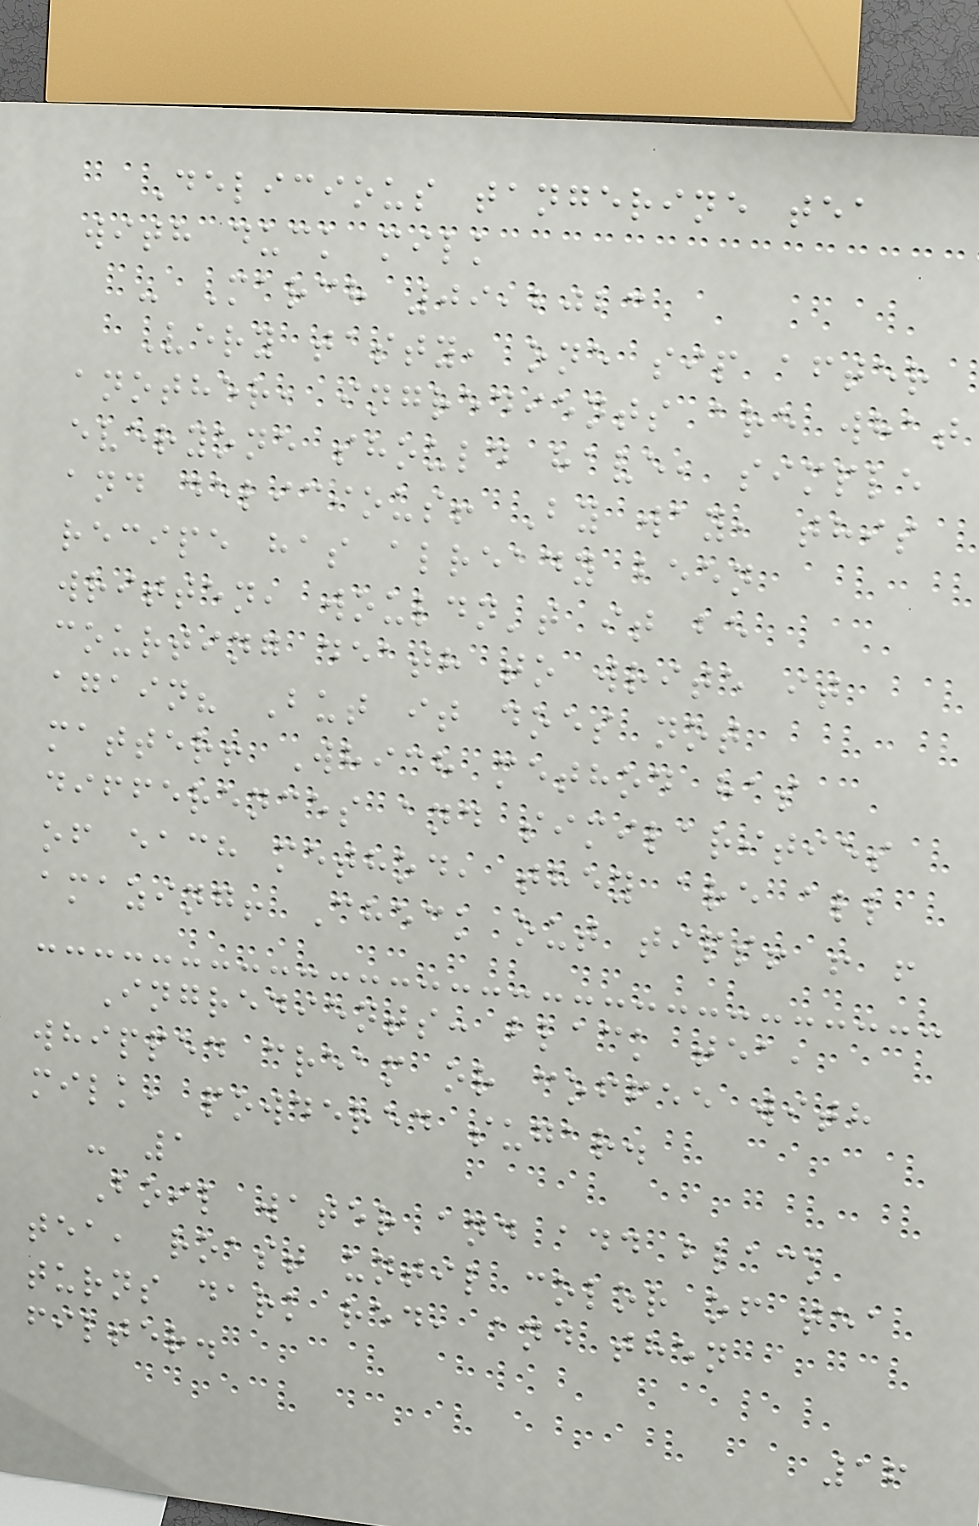Delicious tangerine tea
with duck milk
- March 09,2023
Very tasty, one sip after
another, ingredients are what
everyone should have, simple
and delicious! By way, this
recipe has already been
written, wouldn't it be
courting death to write it
again? But it does not
matter! Which method has
differences and similarities
of each method, they are all
amazing! Check out tips! ! !
Ingredients: black tea,
whipped cream or coffee with
milk, powdered sugar.
- 1
Boil water and add black
tea, roast until color of tea
turns dark red, and then
filter.
16
